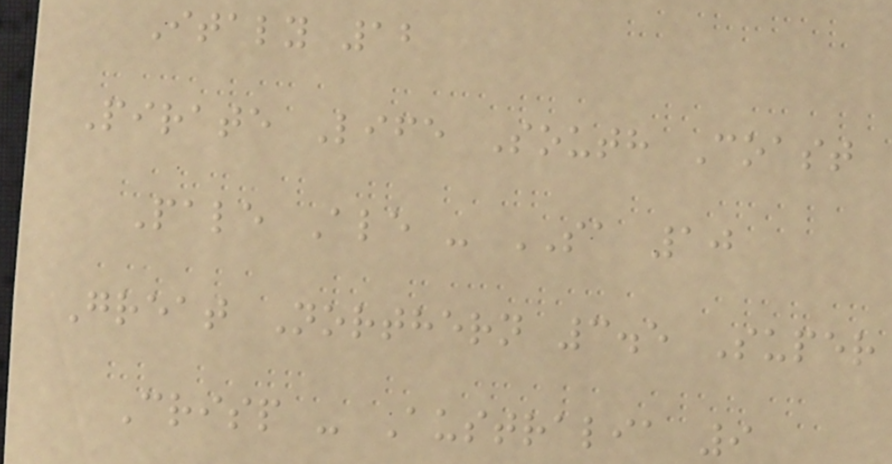Italy 12
Pirate Life South Coast
Pale Ale - SA 10
Great Northern 3.5 Super
Crisp - Australia 9
